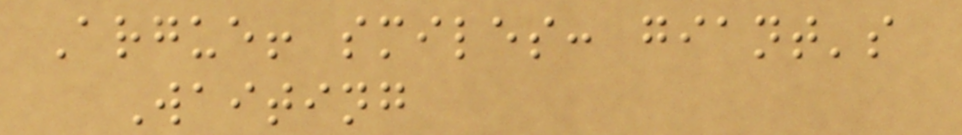Argue! smiles: giant's
Waiting
